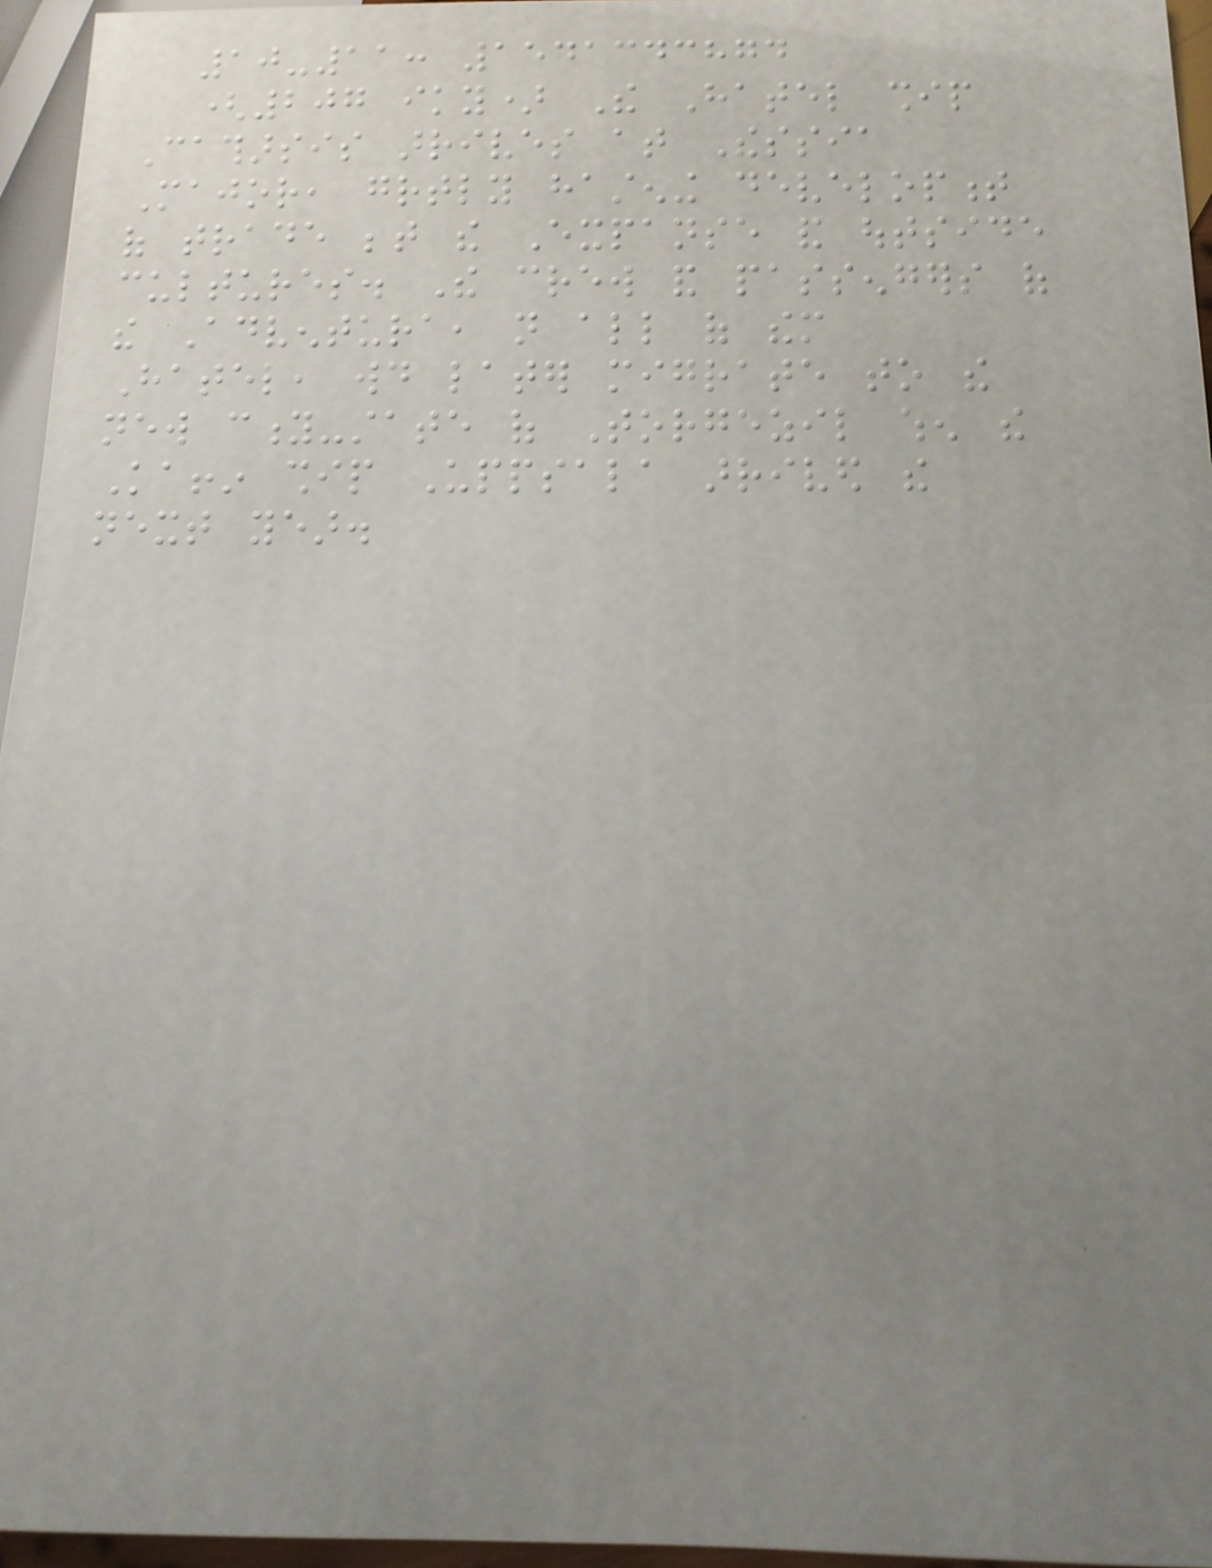10-11: 1541343874
(207 iky) The Hatel ship
Catharsis arrives at Thessia
Major, greatly hastening development
of trade between the Expanse and outside
cultures. The crew and passengers of
the Adventura, not all of them
Hatel, would later migrate to the
new city-state of Torgezil when the
Kaffin ship Uppsala arrived the
next year.
